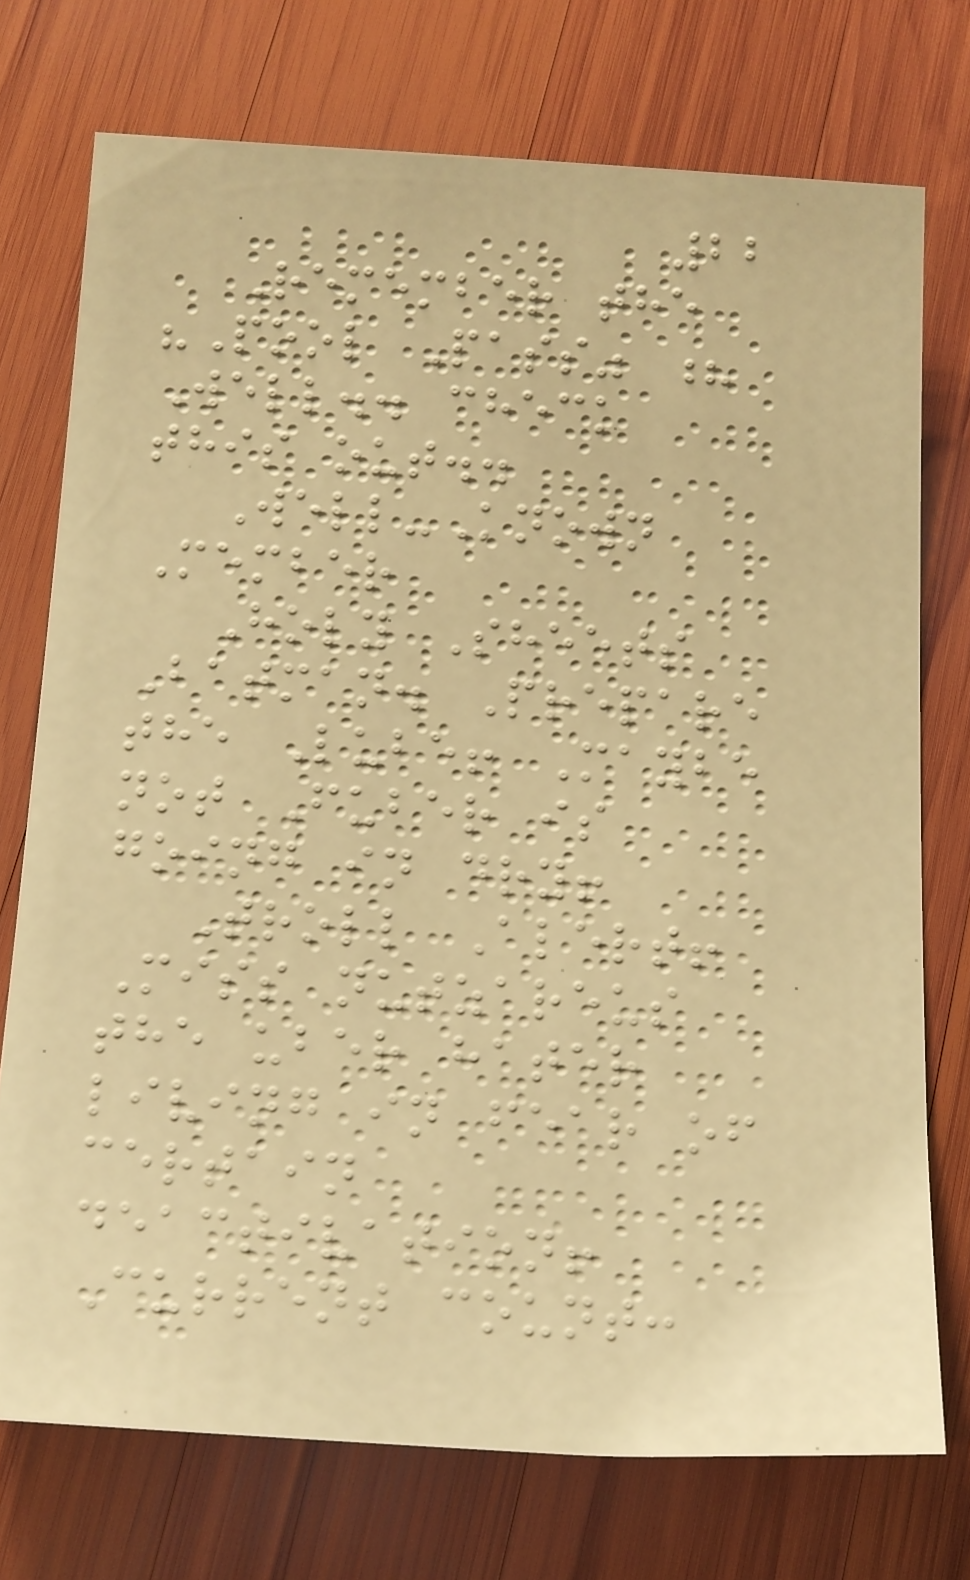22
Remember the
"Pool Pass" ?
Well.. check
this out..
Well-Known
Member
Holy Sheets
Batman. Prepare
the Lube! Maybe
not Fuber is
going in dry!
Troll Alert!
Miss nutzareus
the uber hater
living in fear of
certain
deactivation!
Current count:
